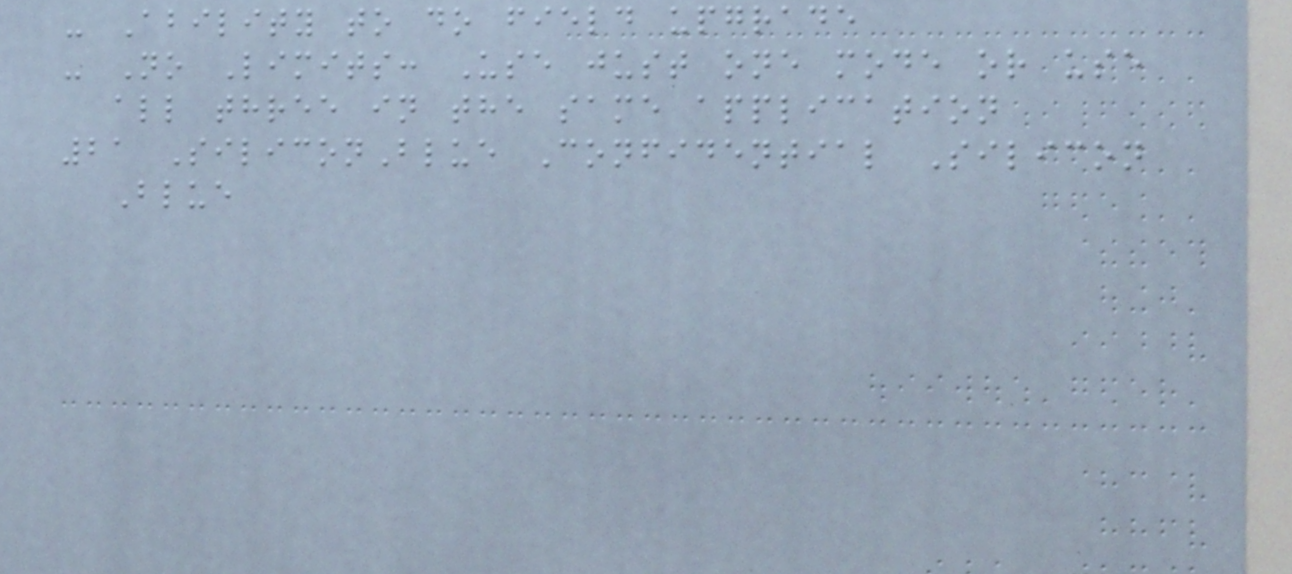- Ability to do field upgrade
- No Limits: Use just one mode or use
all three in the same application
21 SiliconBlue Confidential Silicon
Blue
